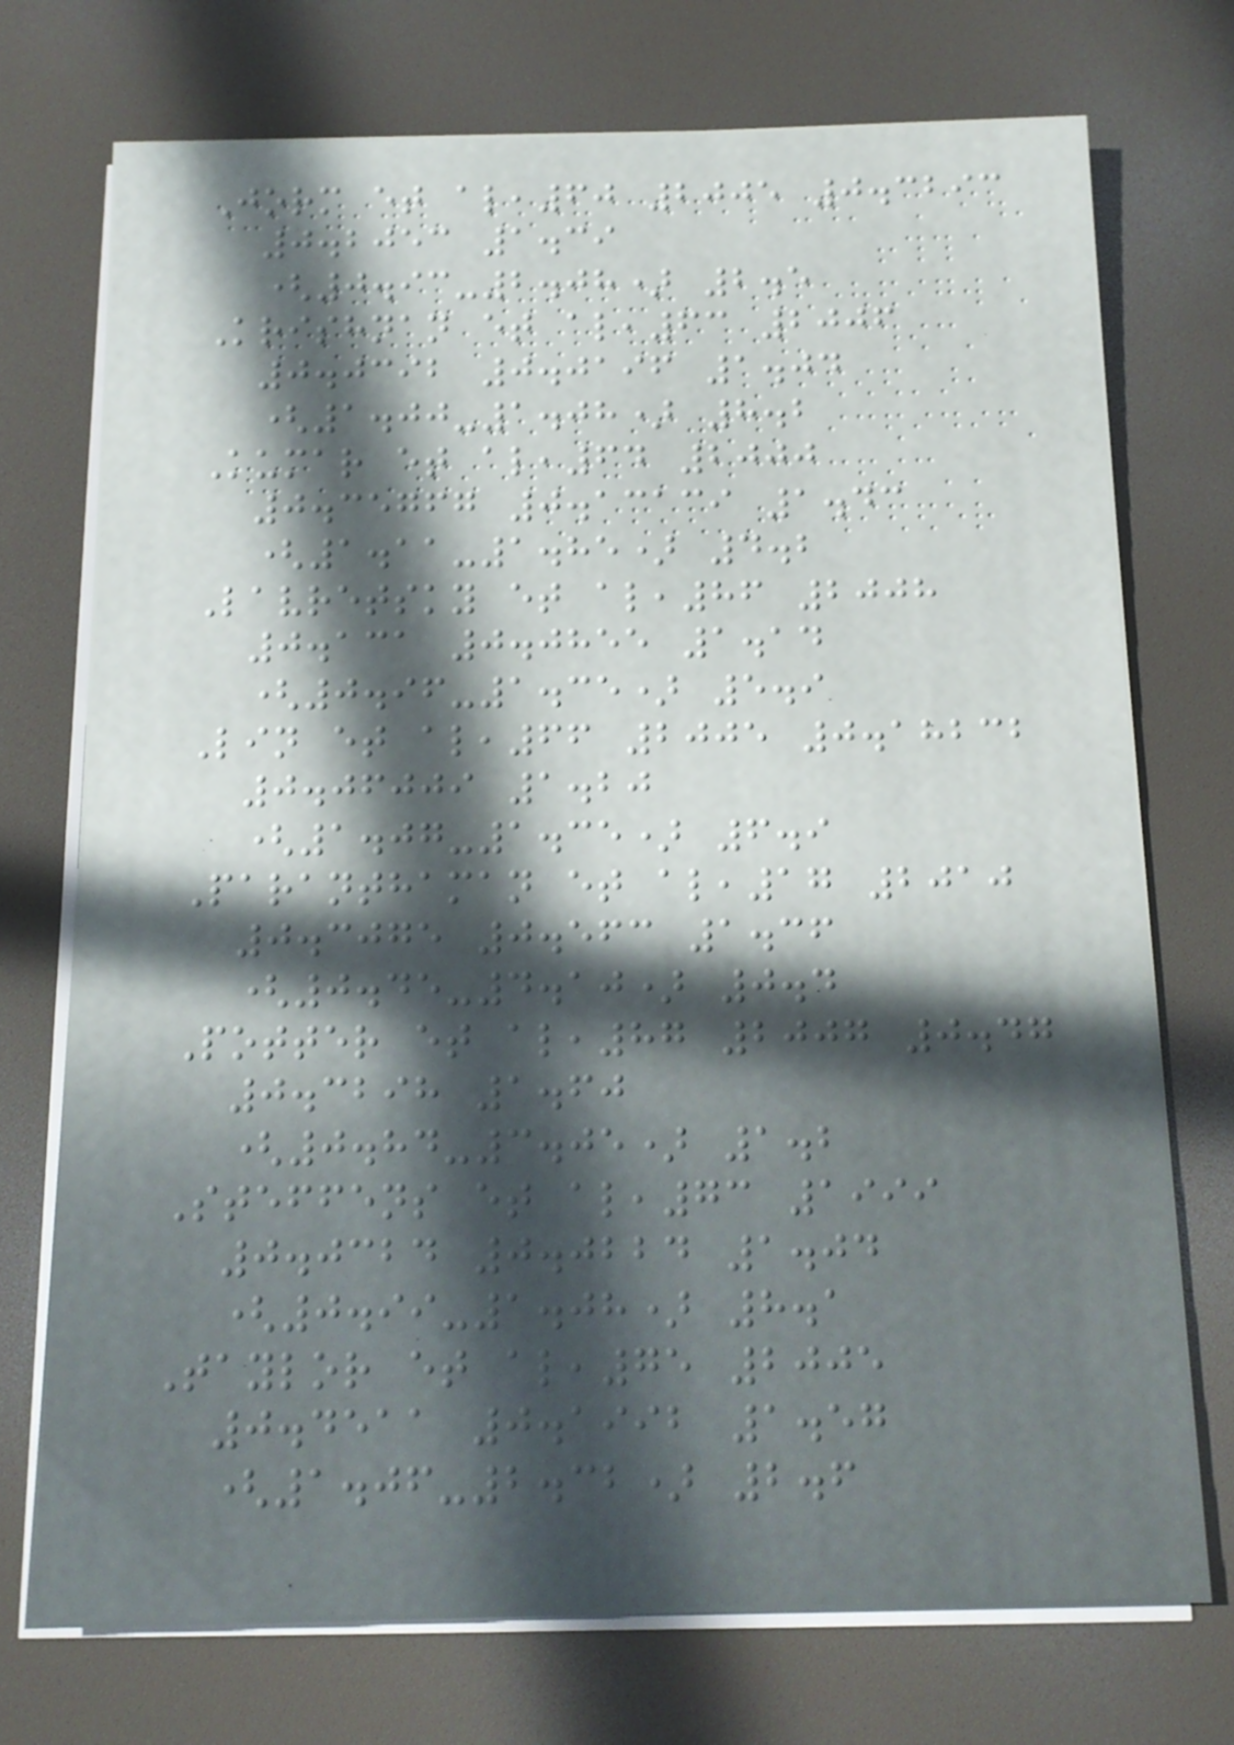Jorm et al,60 2005 0.3293
0.2053 1.39
(0.93-2.08) 2.5
Krishnan et al,63 2006
0.0392 0.0196 1.04
(1.00-1.08) 8.2
Kumar et al,64 2000
0.35767 0.13139 1.43
(1.11-1.85) 4.2
Lavretsky et al,86 2008
0.131 0.0855 1.14
(0.96-1.35) 5.9
Lin et al,66 2005 0.18232
0.06009 1.20
(1.07-1.35) 6.9
Paranthaman et al,17 2010
0.3075 0.563 1.36
(0.45-4.10) 0.4
Potter et al,87 2007 0.47
0.3298 1.60
(0.84-3.05) 1.2
Steffens et al,73 1999
0.0324 0.0224 1.04
(0.99-1.08) 8.1
Taylor et al,75 2005
0.4511 0.1992 1.57
(1.06-2.32) 2.6
